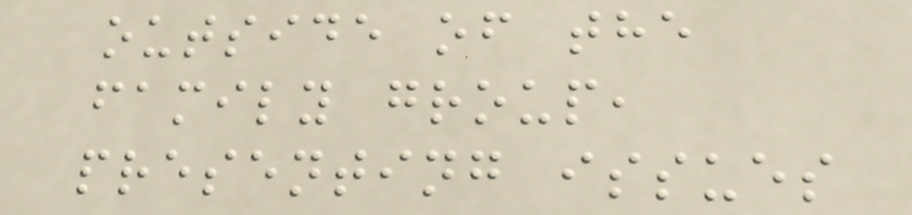outside of the
family group,
presenting issues
